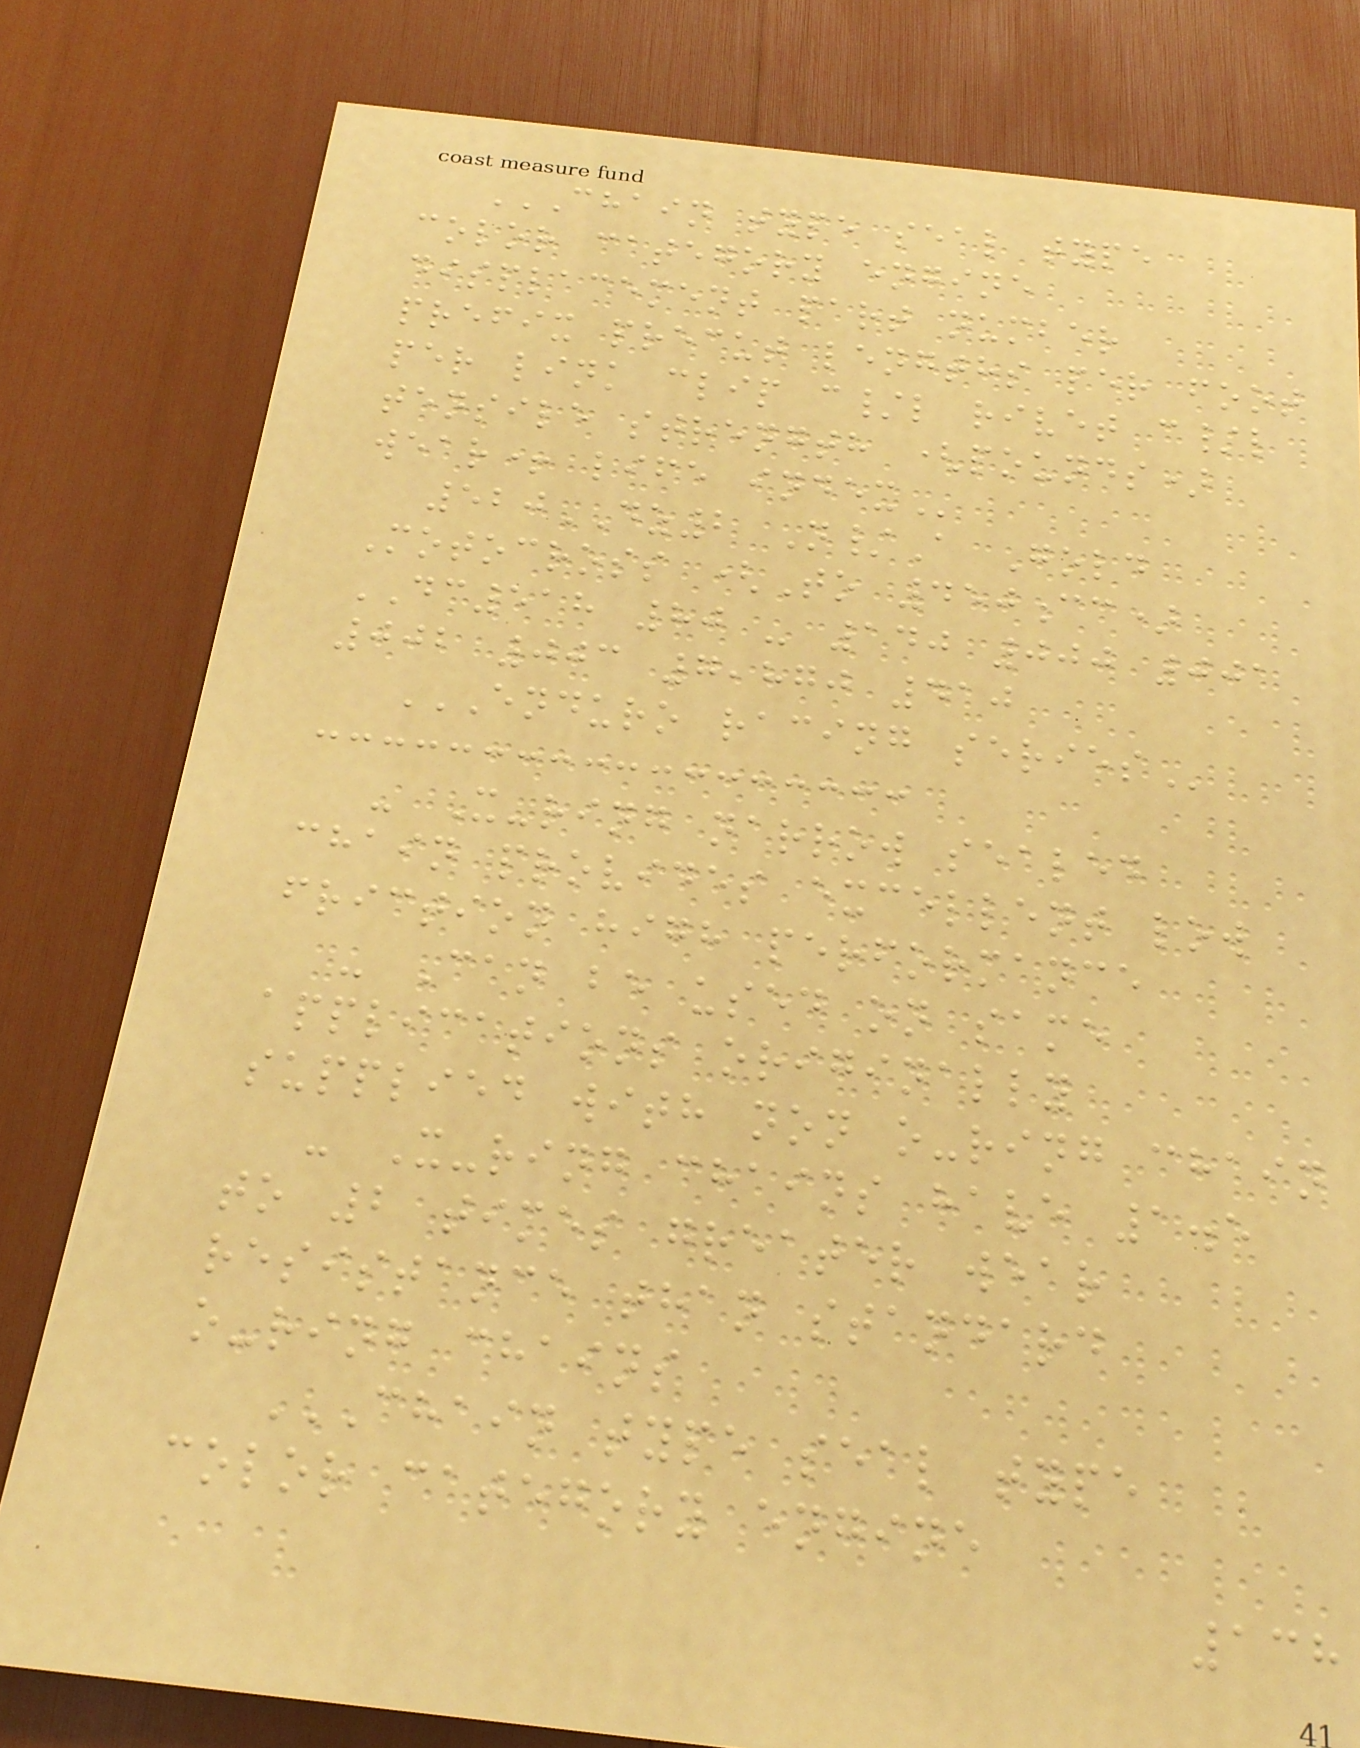CHAIN TYPE SEAL TYPE
COLOR CATEGORY ENGINE
DISPLACEMENT PART NUMBER
PREFIX PRECUT LENGTHS PER FOOT
PER LINK CLIP C/L RIVET C/L
TENSILE STRENGTH (POUNDS)
WEAR+ LIFE INDEX
520DZ2 N/A Gold
Motocross (To 450cc)
DC518 80 - 140 000 001
002 003 7,870 410
ENDURO RACING SERIES
- X-ring narrow sealed
chain provides excellent low
friction high performance
- Can be used on same
applications originally
supplied with non o-ring chain
- X-ring chains have 1.5
to 2 times greater wear
resistance than standard
o-ring chains
CHAIN TYPE SEAL TYPE
COLOR CATEGORY ENGINE
138
